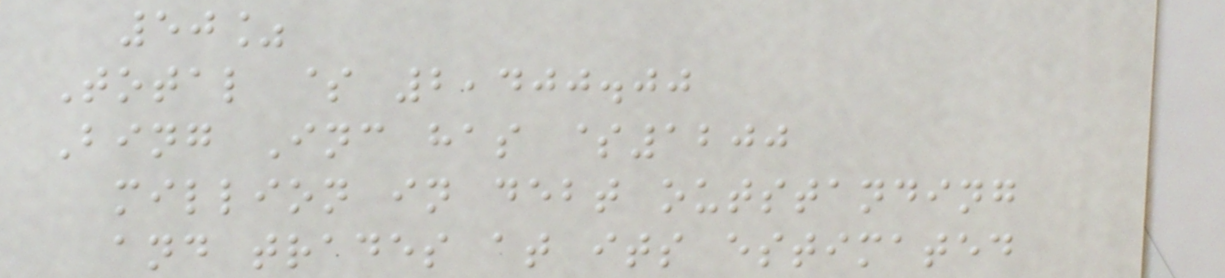50%
Total $ 2,400.00
Bing Inc has $1200
million in debt outstanding
and trades at its estimated
